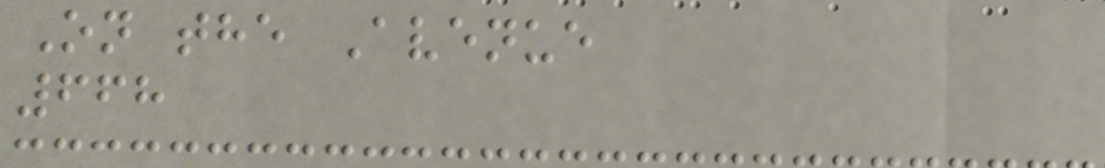On the Avenue
668
